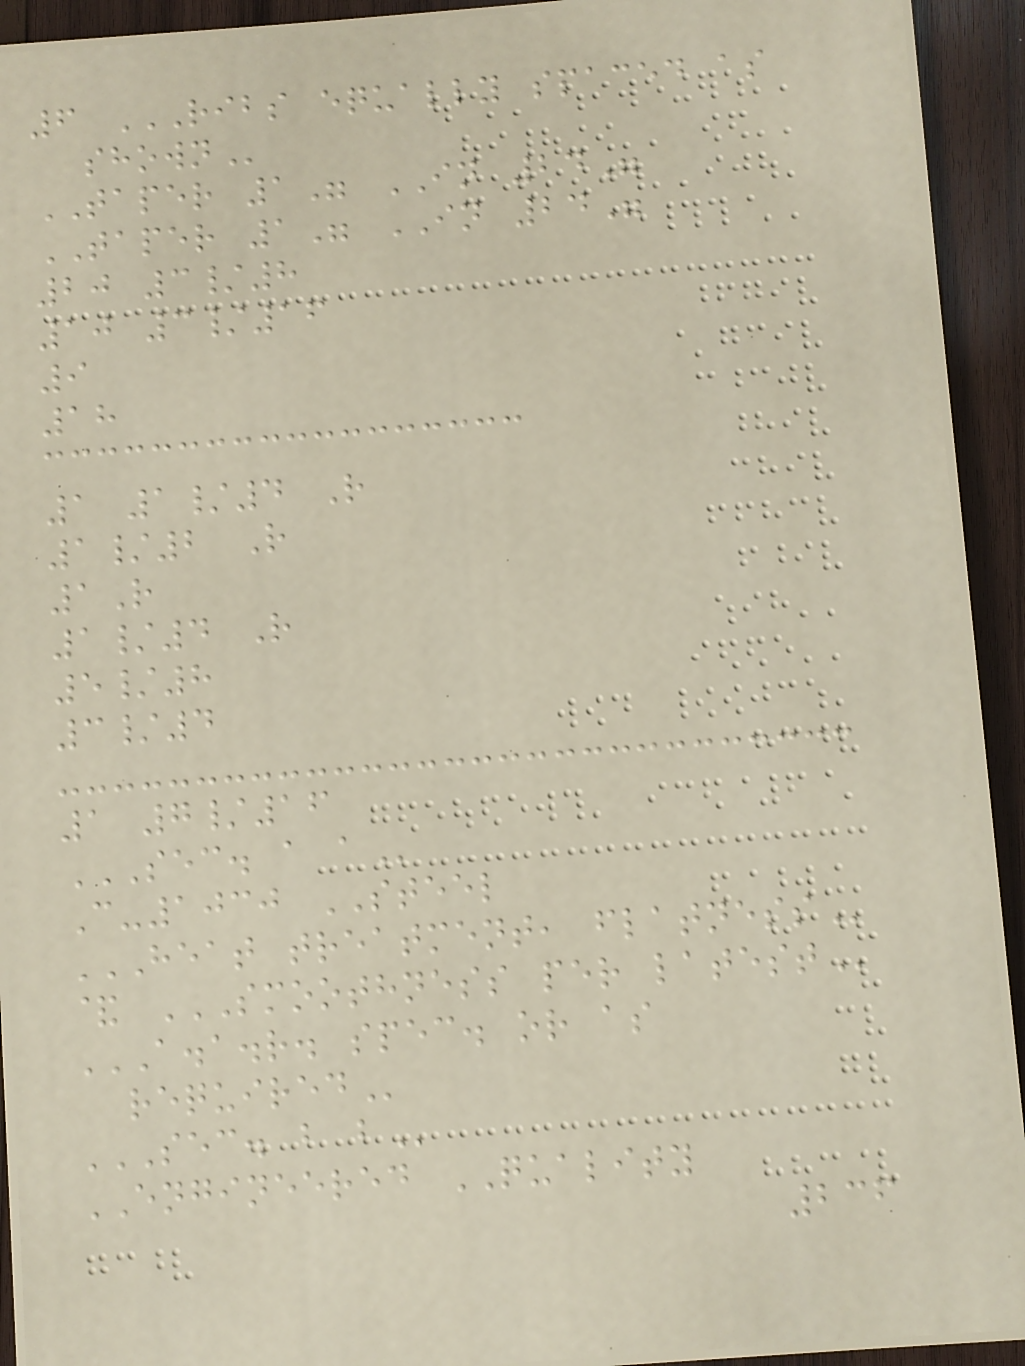6 RIBS EQUALLY SPACED AS
SHOWN
TAPER 1" IN 24"
TAPER 1" IN 24"
20 3/8
10 3/16
9
18
1 1/4 R
1/2 R
1R
1/4 R
5/8
3/4
1 7/16
SEC. A A
C-1030 STEEL
HEAT TREATMENT, FLATNESS
& SMOOTHNESS PER LATEST
A.A.R. SPEC. OR AS
REQUIRED
SEC. B B
ENGINEERED QUALITY
236
